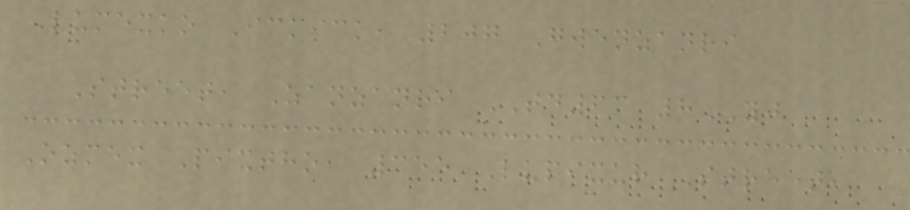Lumexko Ickick, 207 Gwenzanri
Street, Zanzanri TD63 8YJ
Ozmex Pixtho, 355 Lupixur Street,
